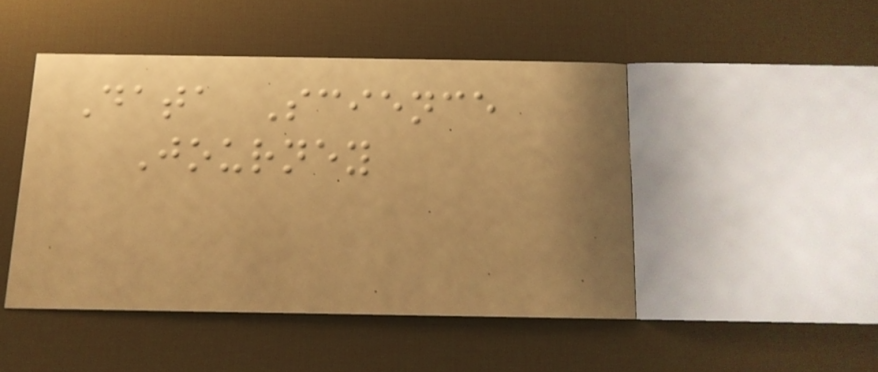Data Science
Journey
